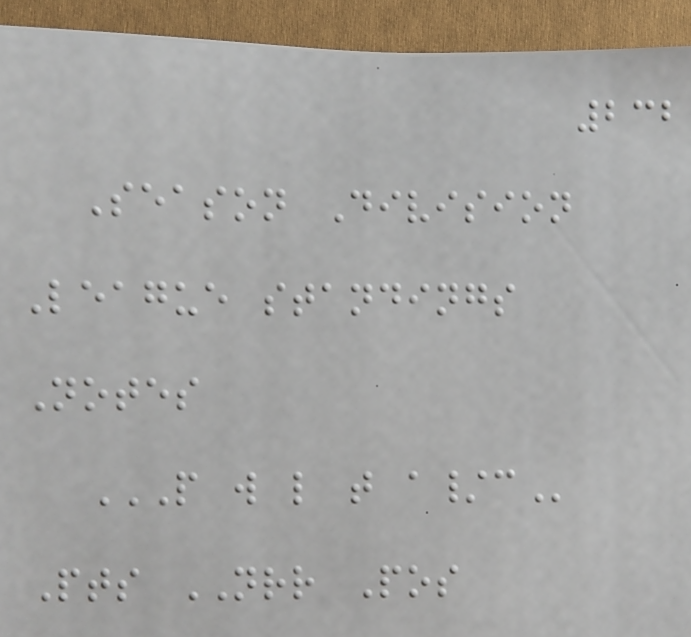232
Season Division
League standings
Notes
P W L T A/C
Pts NRR Pos
